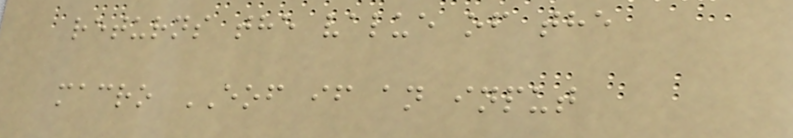returns the value of the
macro EOF if an input
